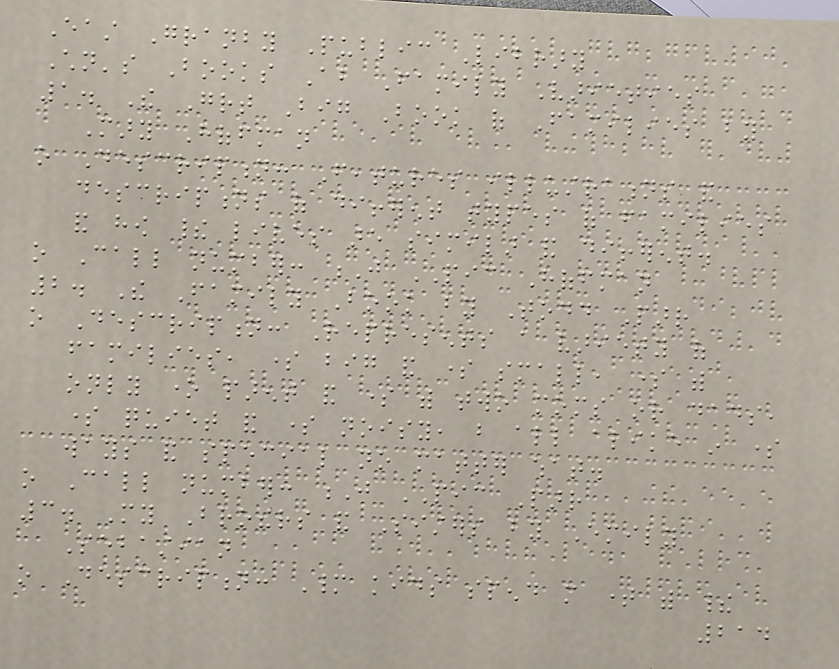East Granby Public Library
Children's Books About Family Varieties
1. The Great Big Book of Families by
Mary Hoffman
o Description: Features illustrations and
descriptions of different types of families
and how their lives are similar and different.
o Call number: J PIC Hoffman
2. The Family Book by Todd Parr
o Description: Represents a variety of
families, some big and some small, some with
only one parent and some with two moms or dads,
some quiet and some noisy, but all alike in some
ways and special no matter what.
o Call number: J PIC Parr
3. My Brothers and Sisters by Emily
Sebastian
o Description: Many kids spend more time with their
214
